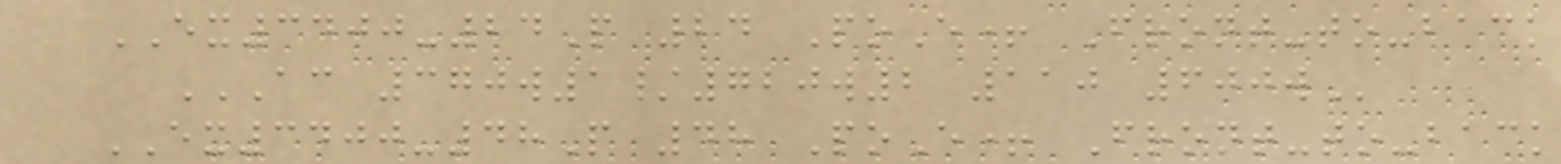EX3400-24P 24 PoE+ Front-to-back
AC 370W1/720W2 110 600W
EX3400-48P 48 PoE+ Front-to-back
